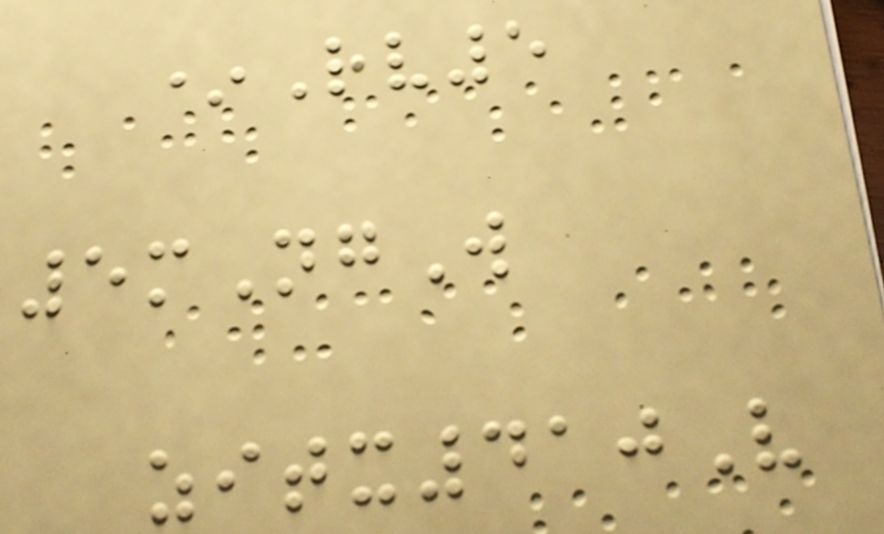*Rv5
5mNgW
zitx410V
